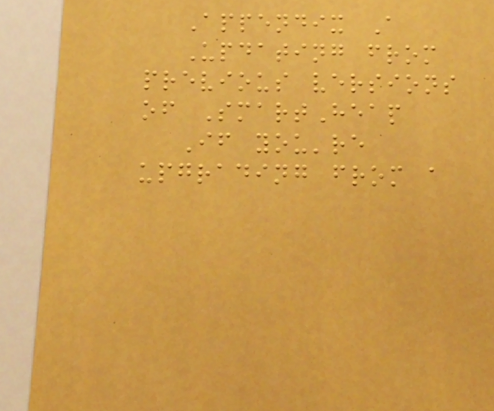Appendix A
Updating from
previous versions
of SmartHeap
If you're
upgrading from a
